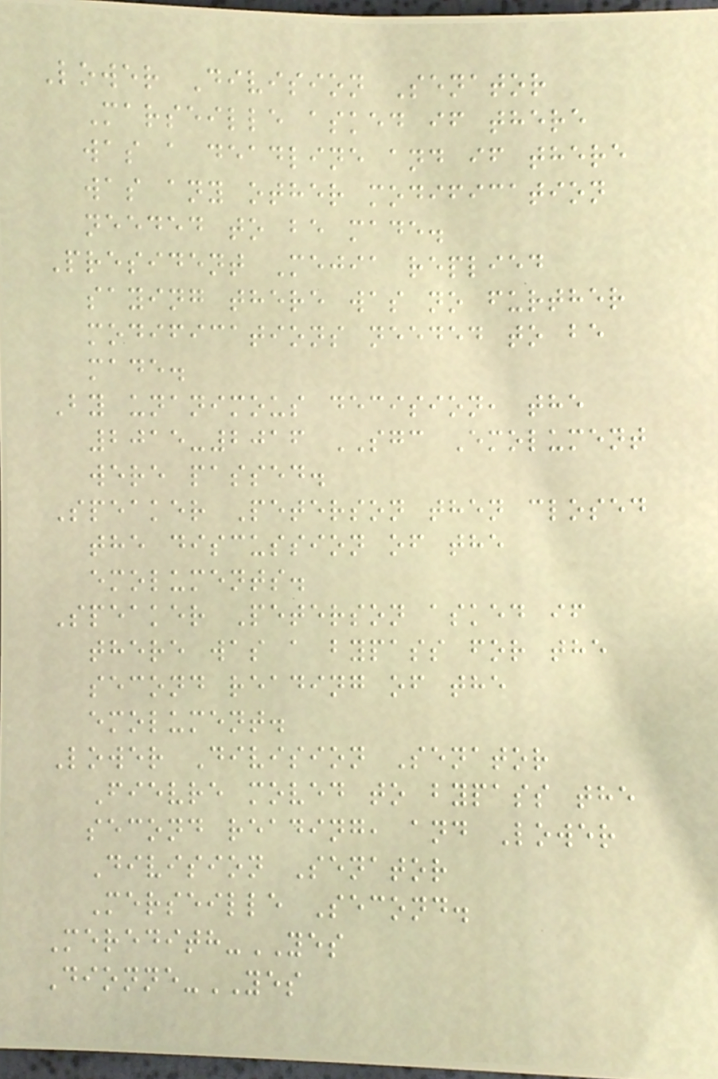Lower Division Senator
Marseille asked if there
was a deadline and if there
was any other modification
needed to be made.
President Mejia replied
saying there was no further
modifications needed to be
made.
By unanimous decision, the
2015-2016 SGC Emolument
were passed.
Speaker Peterson then closed
the discussion of the
emoluments.
Speaker Peterson asked if
there was a bypass for the
second reading of the
emolument.
Lower Division Senator
Fievre moved to bypass the
second reading, and Lower
Division Senator
Merseille Second.
Meredith-YES
Dionne-YES
